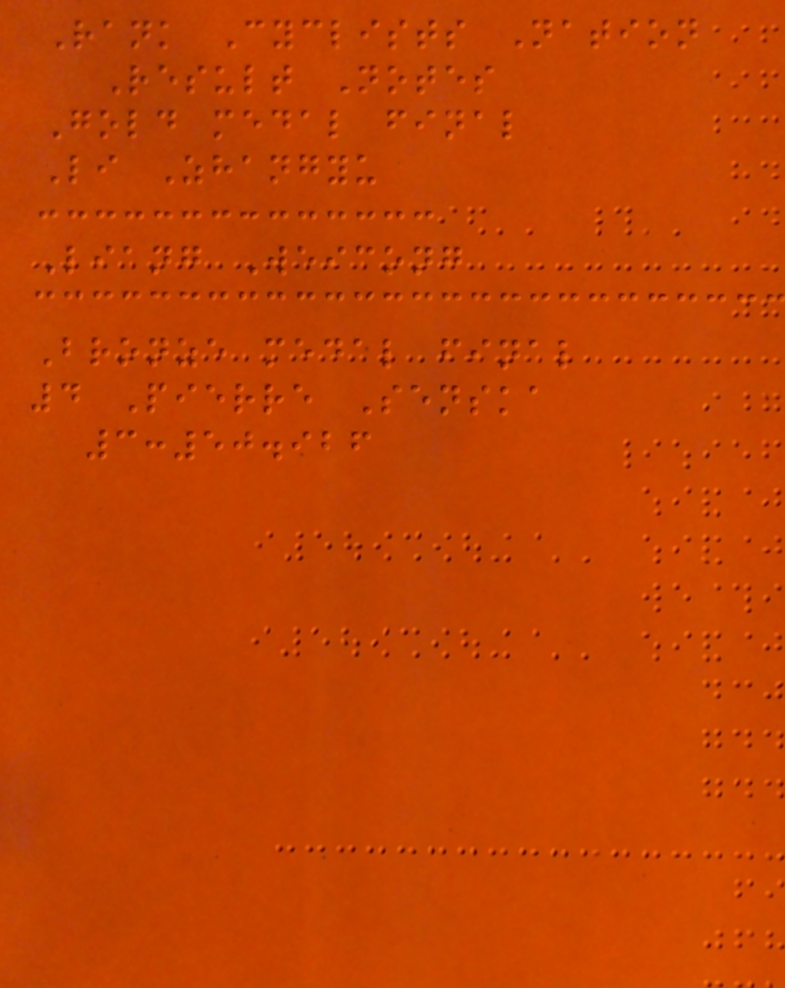Rank Cyclists Nation
Result Notes
Gold medal final
Li Zhangyu
Liang Weicong
Bronze medal final
4 Pierre Senska
3:50.926
